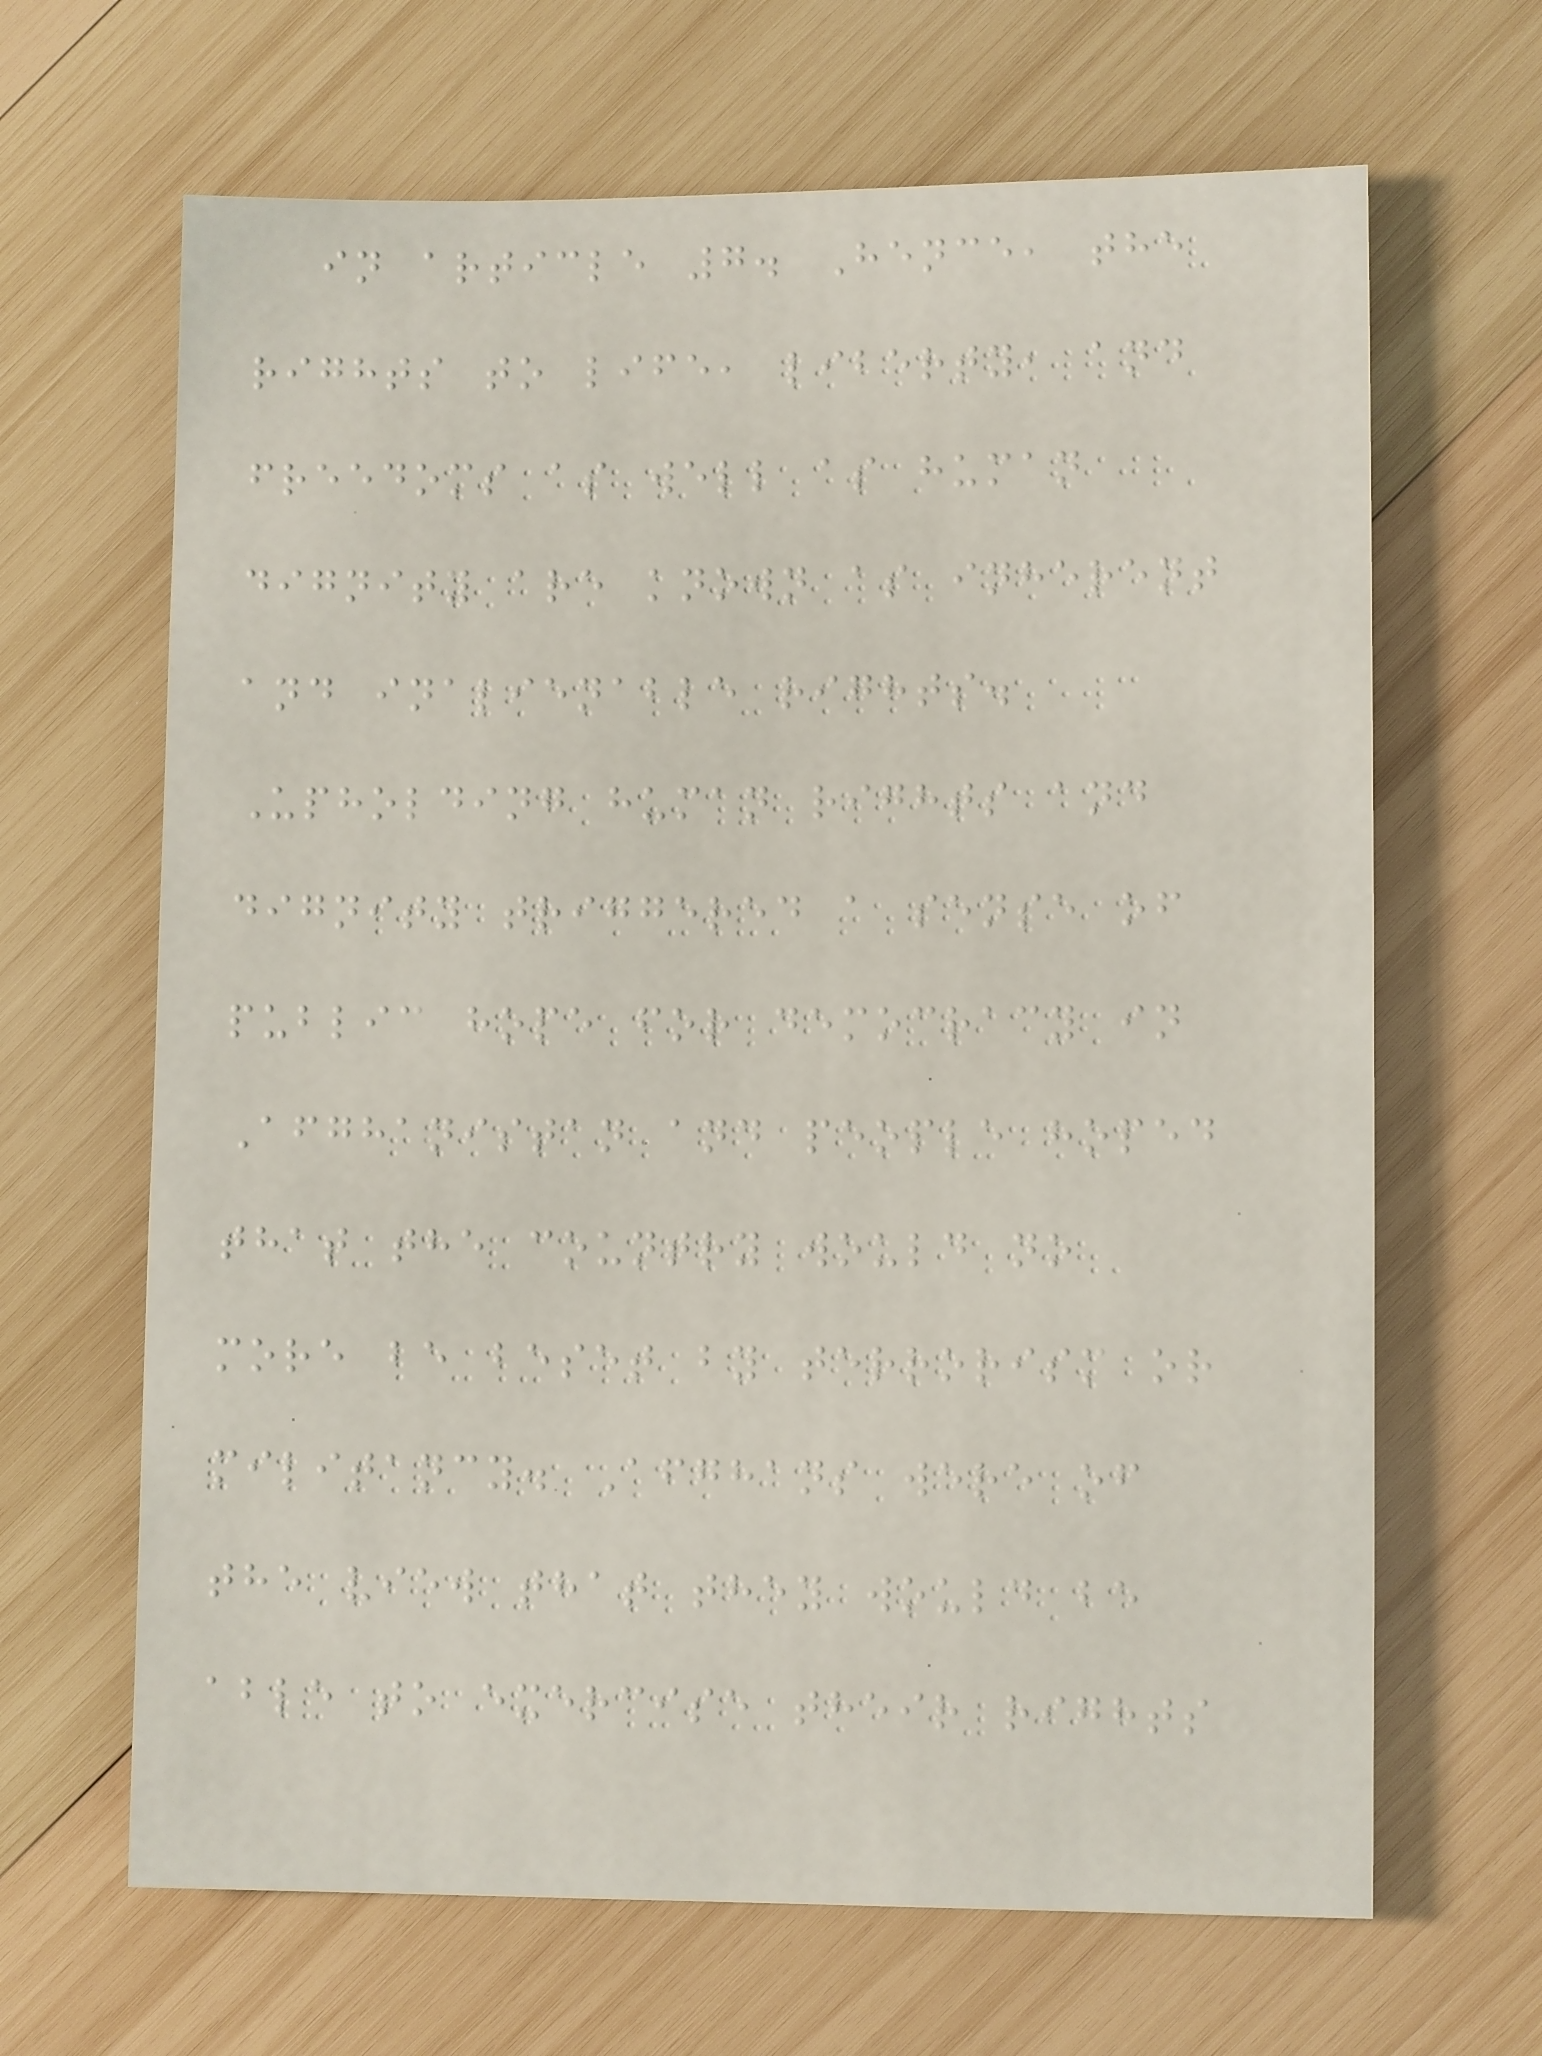in article 7. Hence, the
rights to life, liberty, and
freedoms as well as human
dignity are known as inherent
and inalienable rights.
Upholding human rights and
dignity triggered a sense of
public hope for democracy in
Afghanistan and people hoped
that the country would no
more be beset by terrorism or
militancy. Afghans were of
the view that they would be
able to exercise their rights
